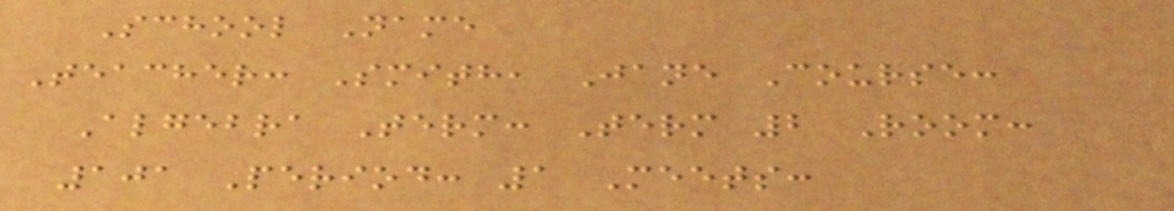School Name
Teacher: Smith, Jane Course:
Algebra Term: Term 2 Room:
101 Period: 1 Meets:
